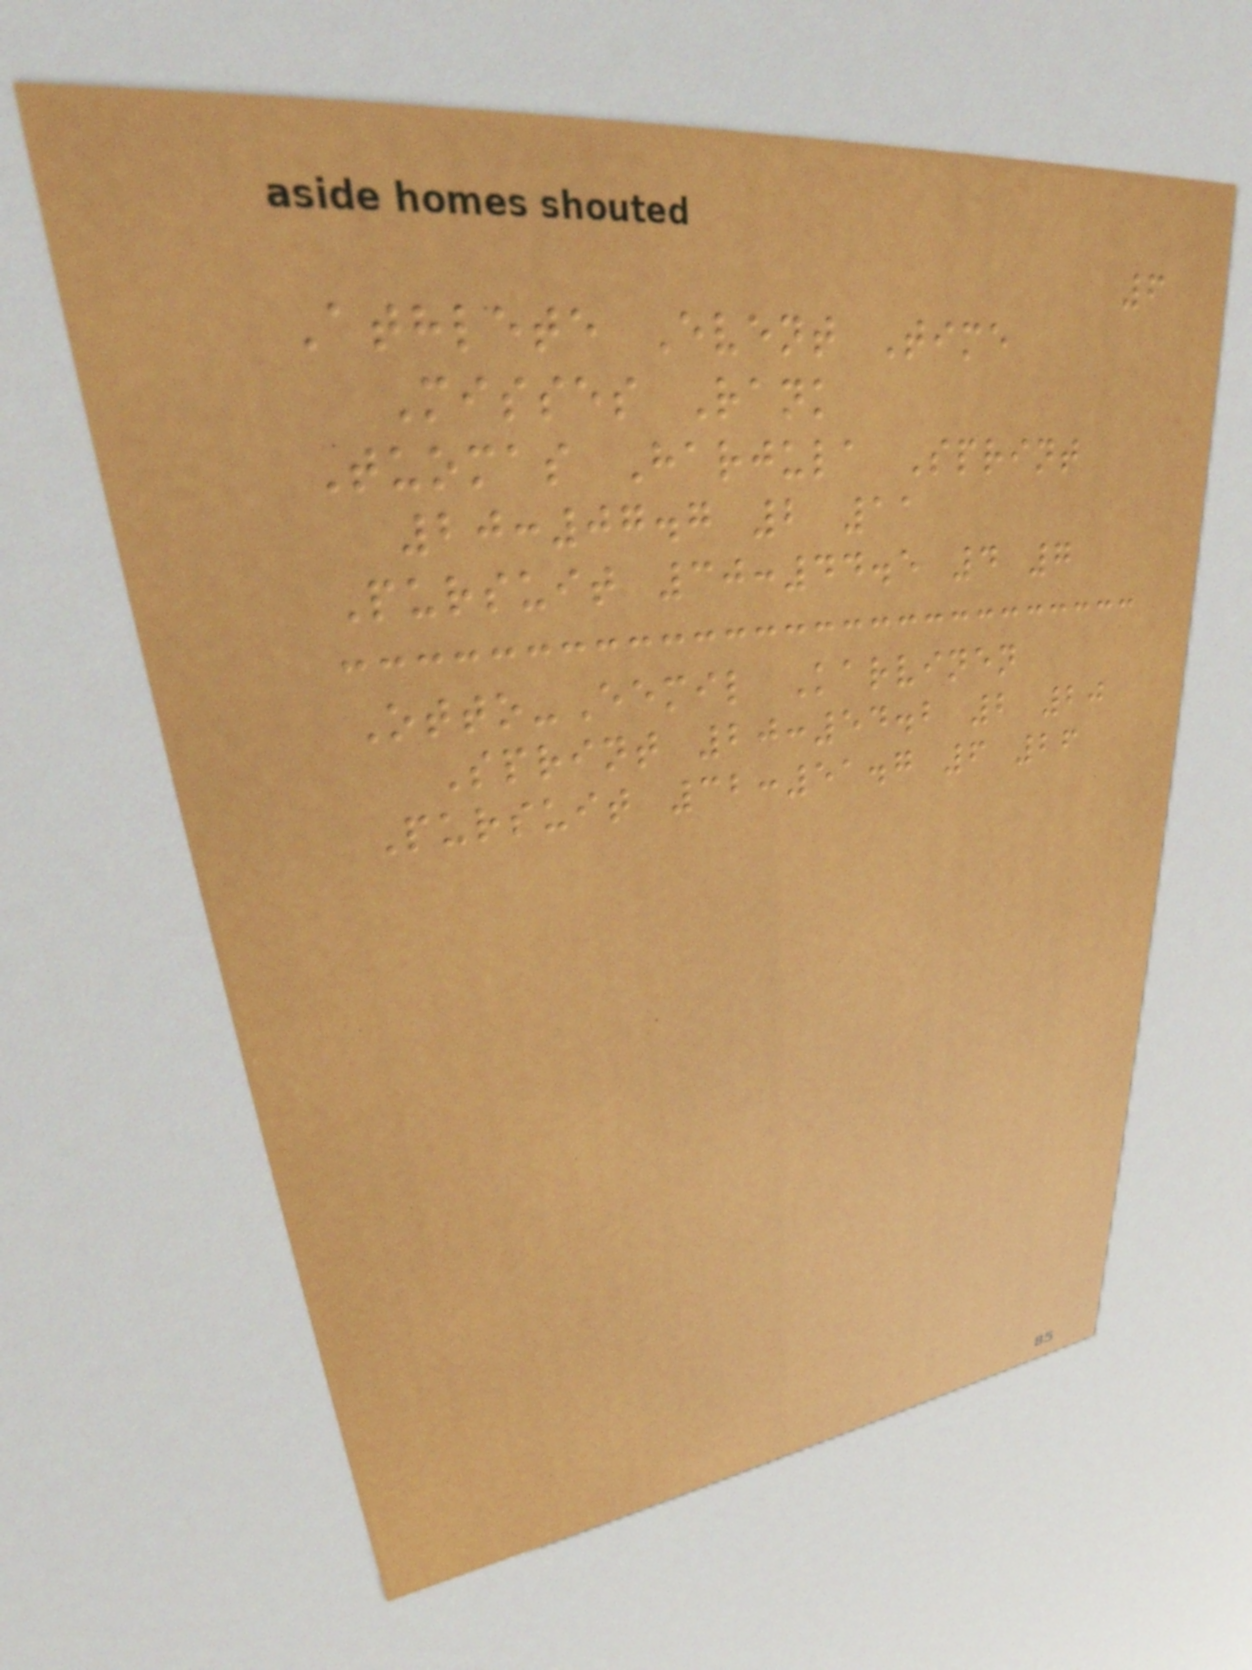6
Athlete Event Time
Misses Rank
Tuomas Harjula Sprint
20:07.7 2 11
Pursuit 30:44.5 4 7
Otto-Eemil Karvinen
Sprint 20:54.2 2 20
Pursuit 32:51.7 6 26
